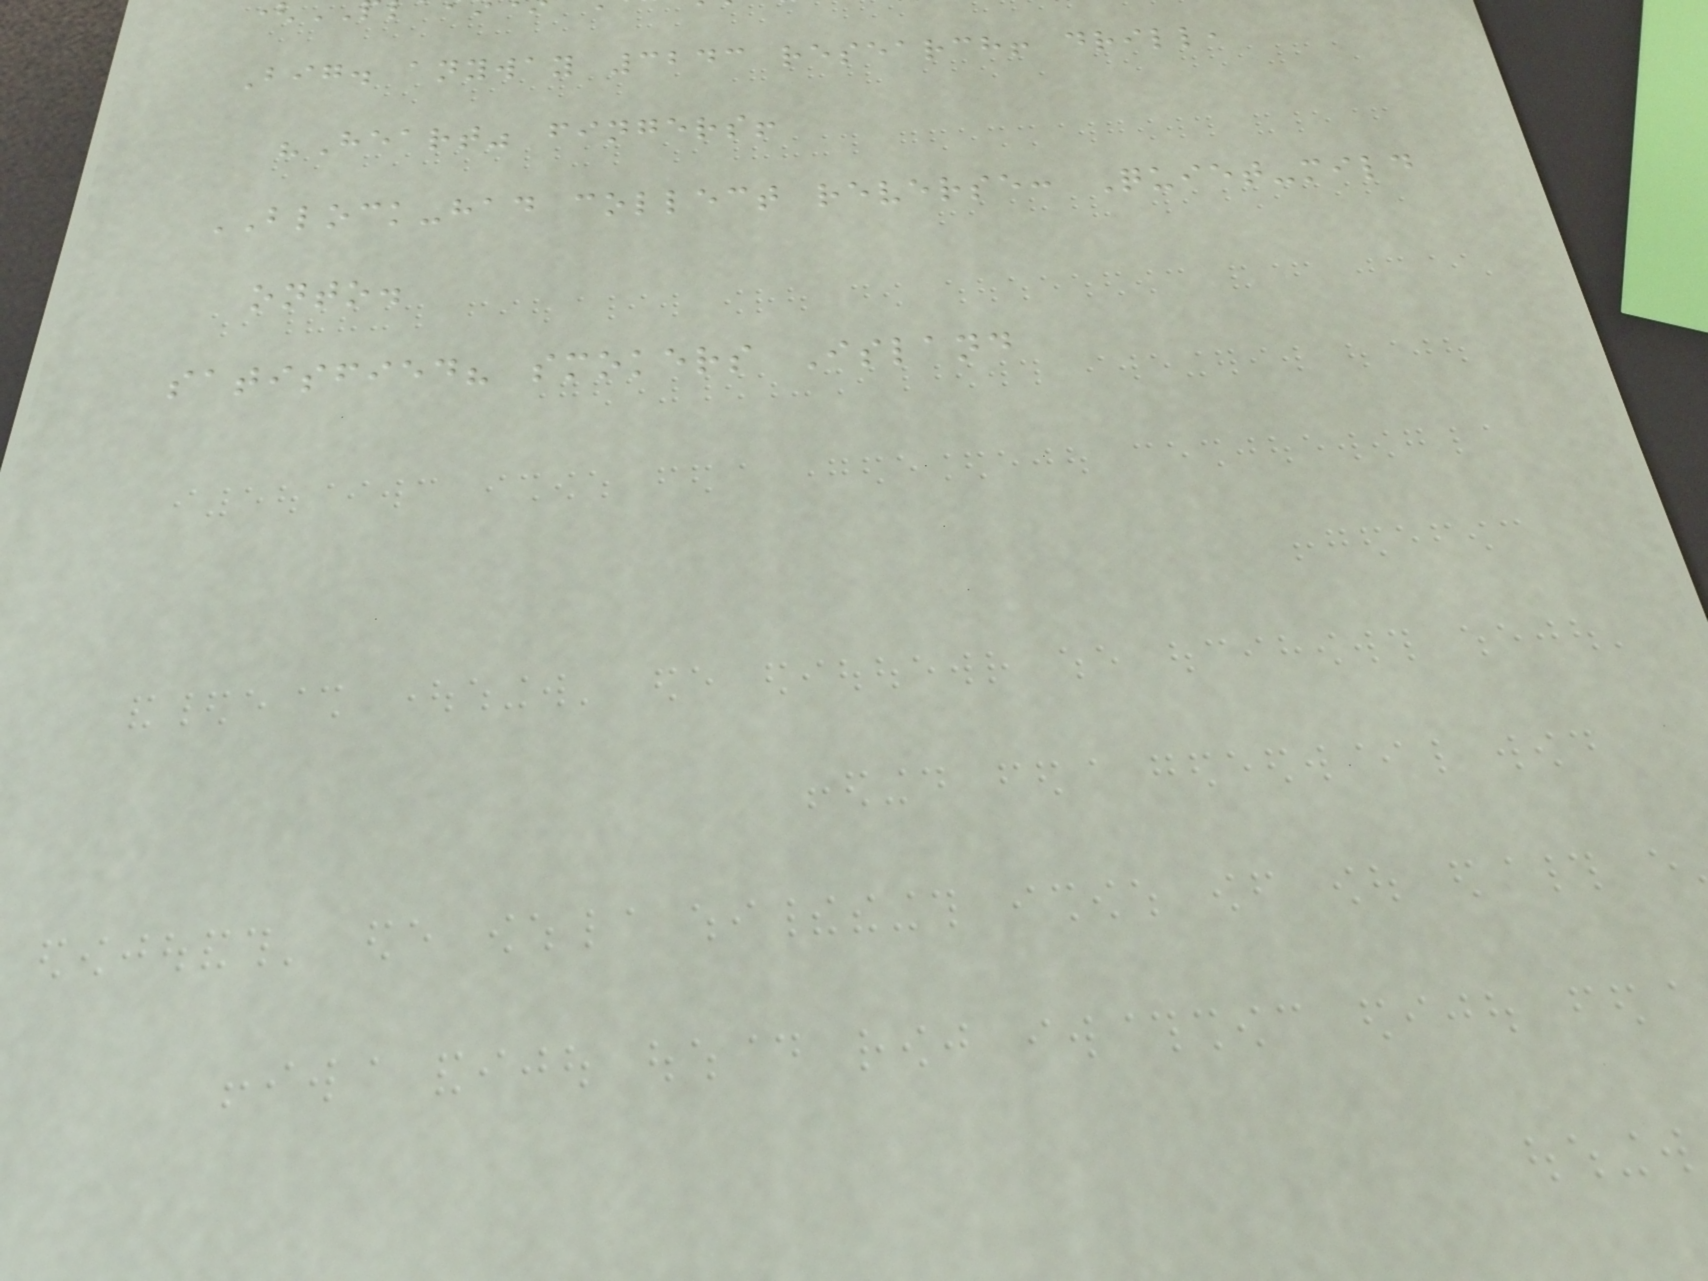Big. anyway 3243 research! drill,
"Heart" fingers!
BLOCK-had collect reverse: Quiet-mild
onto.
satisfied? smokers Island
